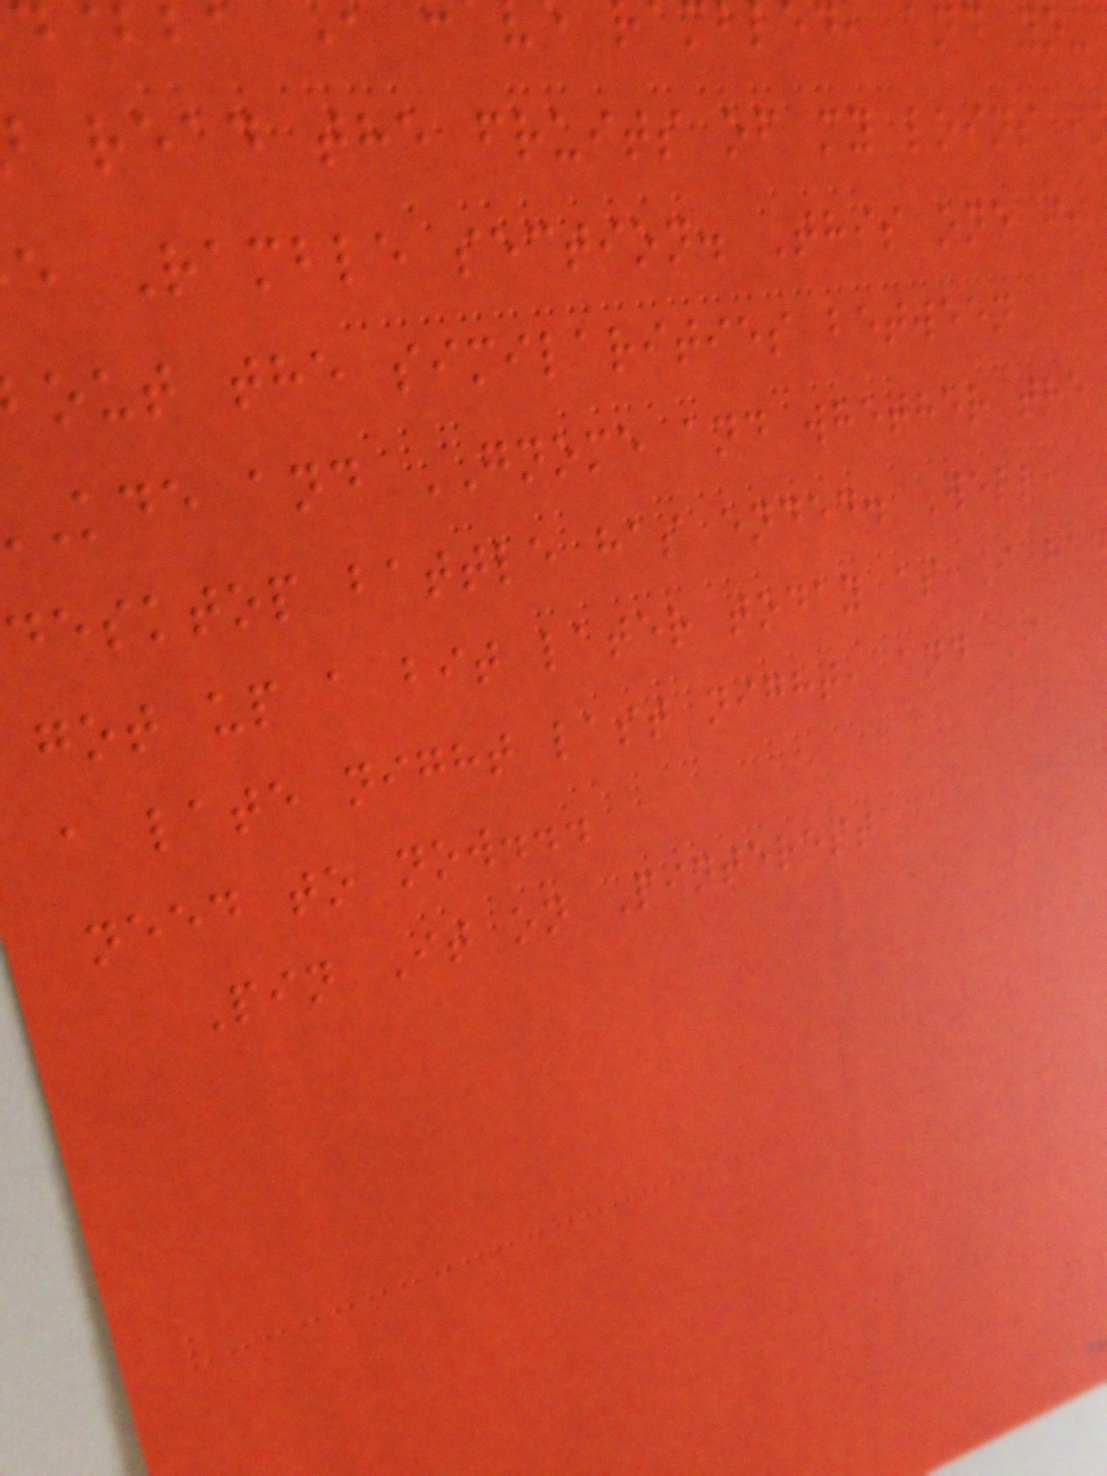led, and you
read the fruits of my loins i
e Ramble section. This one is
out the similarities between
kde and GNOME and whether the
desktop battle has ended. Well,
got up a bit later today as I ha
a late night last night, and I
need to now...
Pin It on Pinterest
